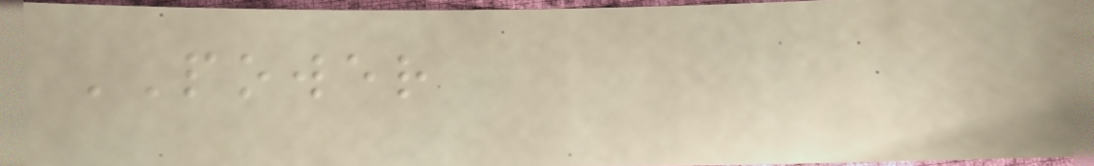POWER
